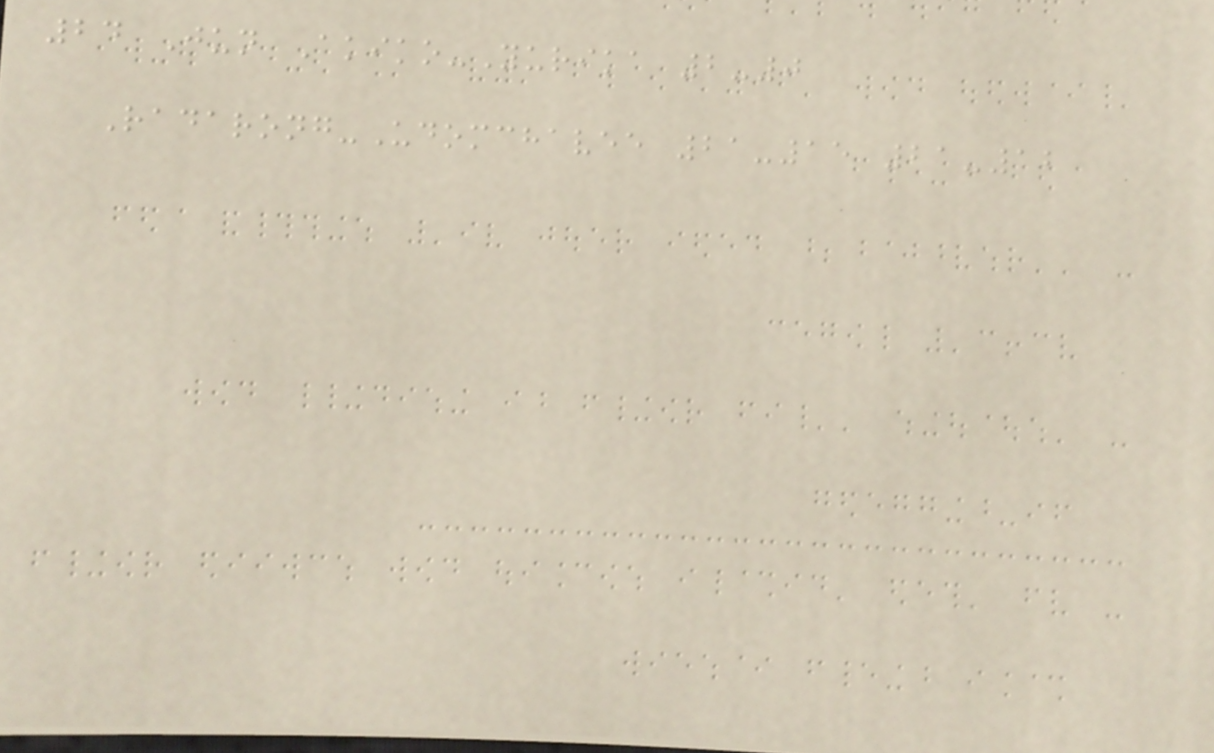24 Jun Akiko-Yurika 2-0
Radarong-Udomchavee 21-15 21-12
